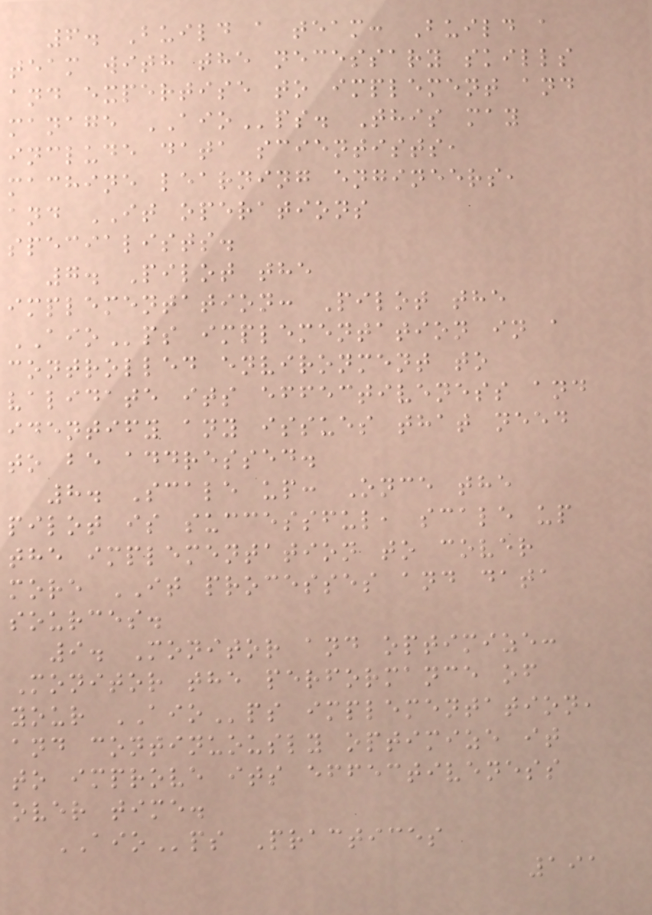6. Build a team: Build a
team with the necessary skills
and expertise to implement and
manage AIOps. This may
include data scientists,
machine learning engineers,
and IT operations
specialists.
7. Pilot the
implementation: Pilot the
AIOps implementation in a
controlled environment to
validate its effectiveness and
identify any issues that need
to be addressed.
8. Scale up: Once the
pilot is successful, scale up
the implementation to cover
more IT processes and data
sources.
9. Monitor and optimize:
Monitor the performance of
your AIOps implementation,
and continuously optimize it
to improve its effectiveness
over time.
AIOps Practices
191
